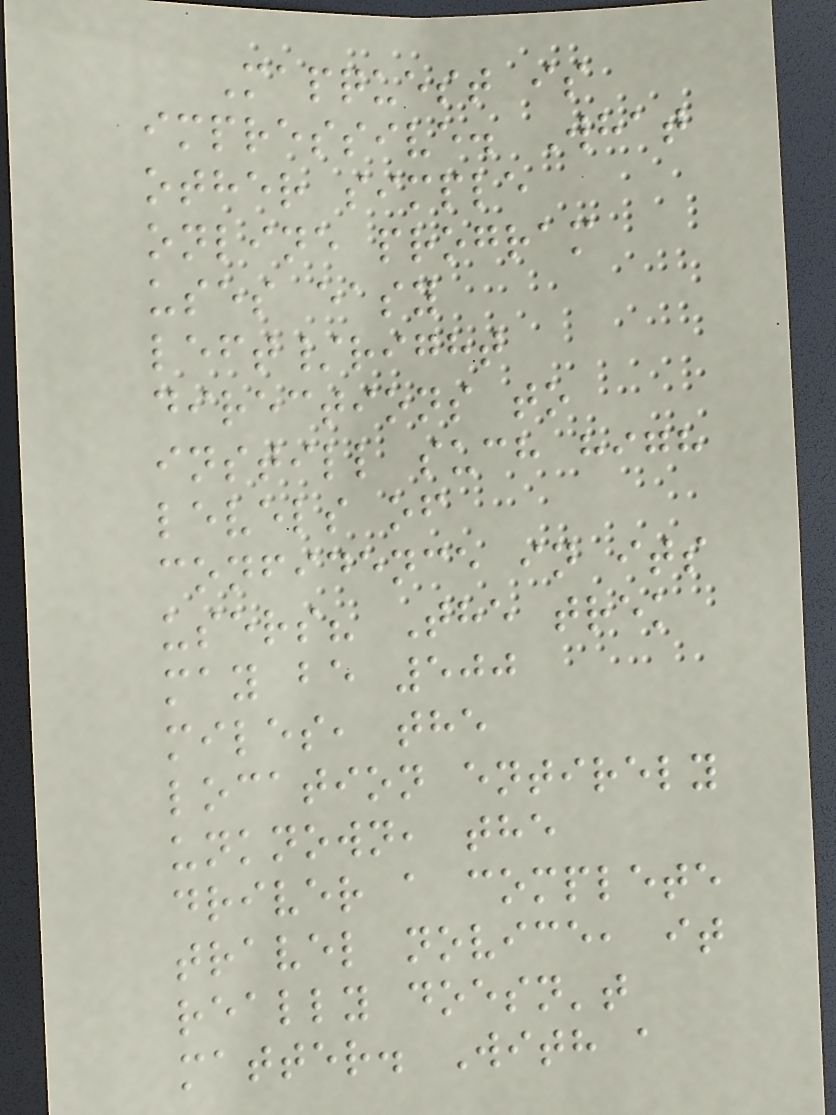Mapquest is
impressive. What
other simple
online program
uses easy
left/right
directions to
instill such high
levels of
confidence in its
users? The trek
may be 500
miles, the
location entirely
unknown, the
driver a complete
travel novice, it
really doesn't
matter. With a
